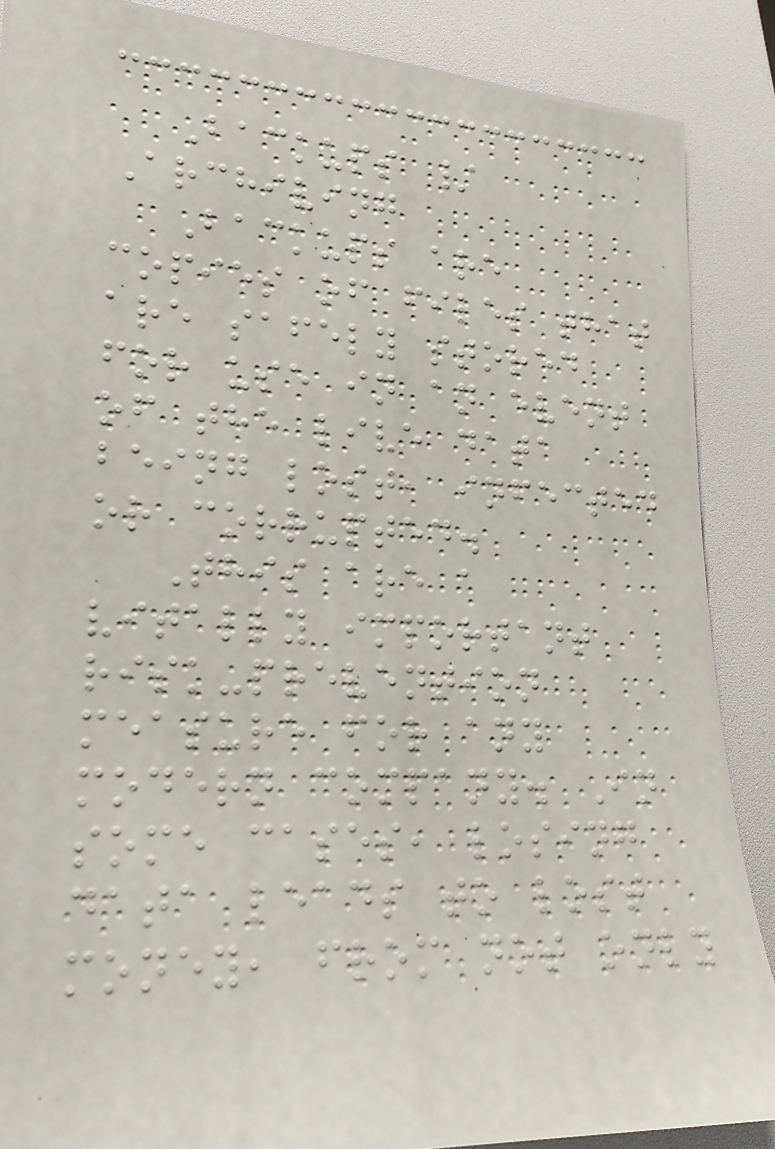Backups /
Archiving
Backups are
copies of files that
are safely stored
for use in an event
of the live data
being lost, infected
or corrupted.
This are a
vitally important
risk-prevention
measure for any
modern company. In
some cases, losing
data leads to lost
money, from not only
